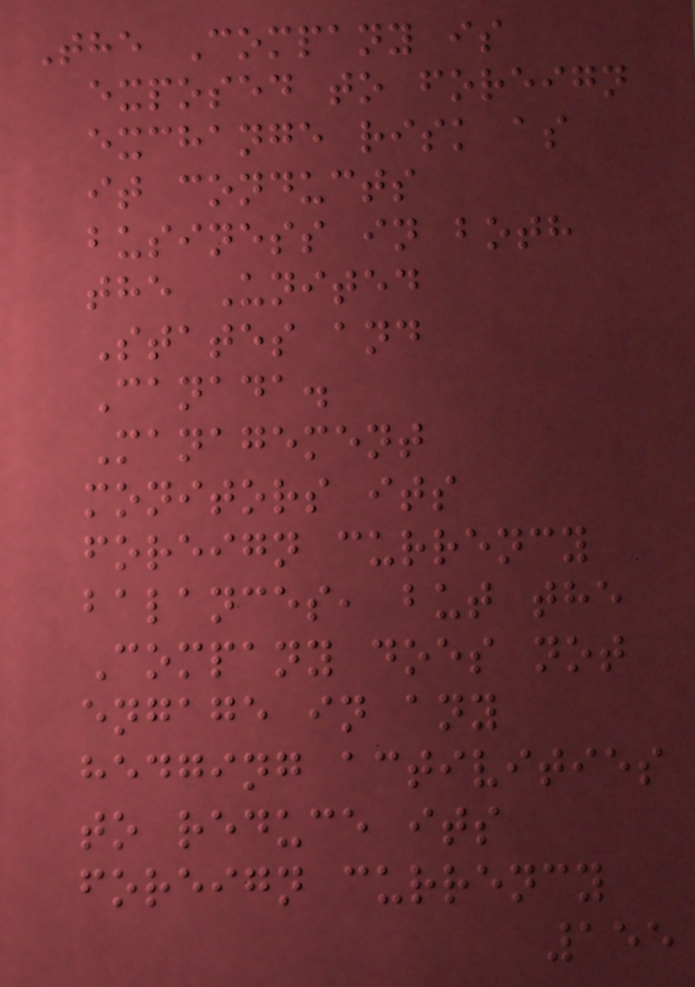The Company is
exposed to foreign
exchange risk as
it conducts
business in both
the United
States and
Canada.
Management
monitors its
foreign currency
balances, but the
Company does not
engage in any
hedging activities
to reduce its
foreign currency
155
